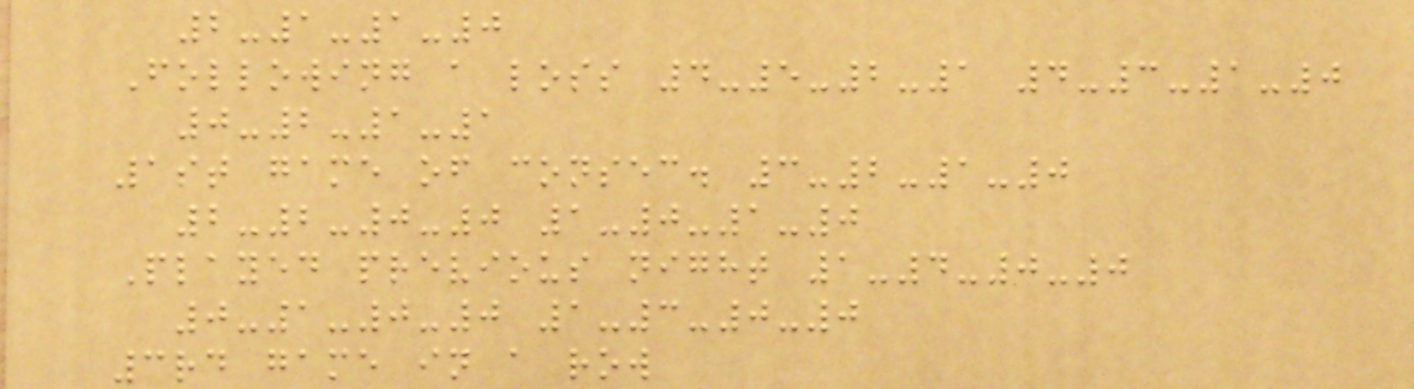2-1-1-0
Following a loss 4-5-2-1 4-3-1-0
0-2-1-1
1st game of consec. 3-2-1-0
2-2-0-0 1-0-1-0
Played previous night 1-4-0-0
0-1-0-0 1-3-0-0
3rd game in a row
